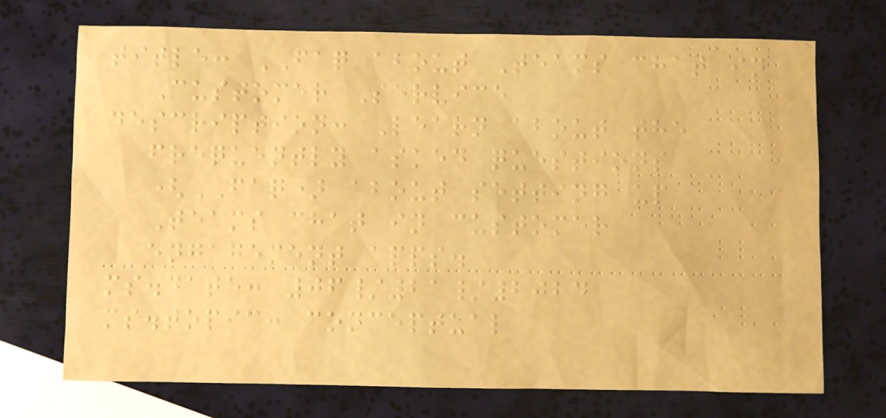title: FAQ about Teams chat in
Customer Service
description: Learn about the
frequently asked questions
(FAQ) about setting up
Teams chat in customer
engagement apps.
ms.date: 06/21/2024
ms.topic: conceptual
